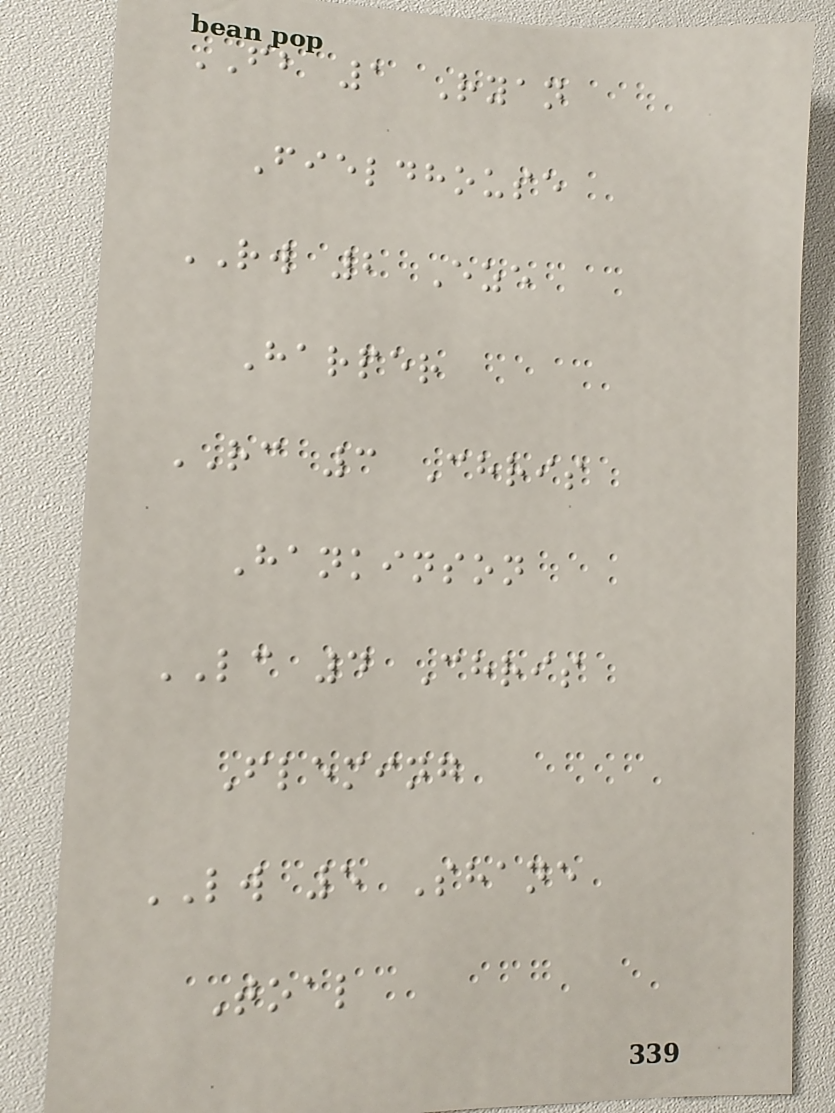FB 1 Ryan
Fieldhouse
RW 2 Eze
Harper
RC 3 Chris
Hankinson
LC 4 Chris
Fleming
LW 5 Shane
Toal
